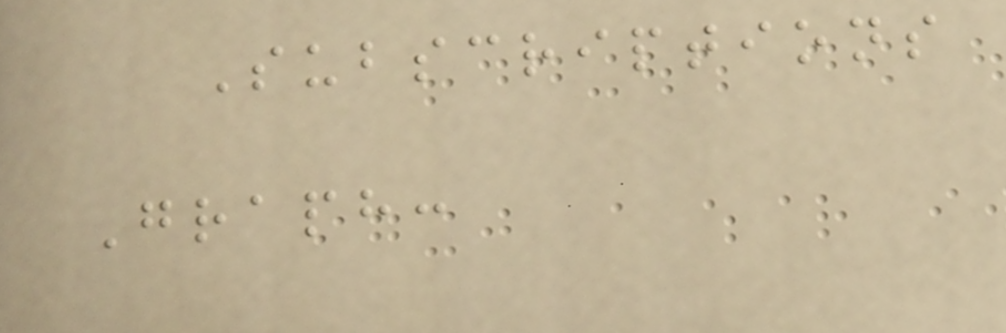Subscriptions
Graph:
